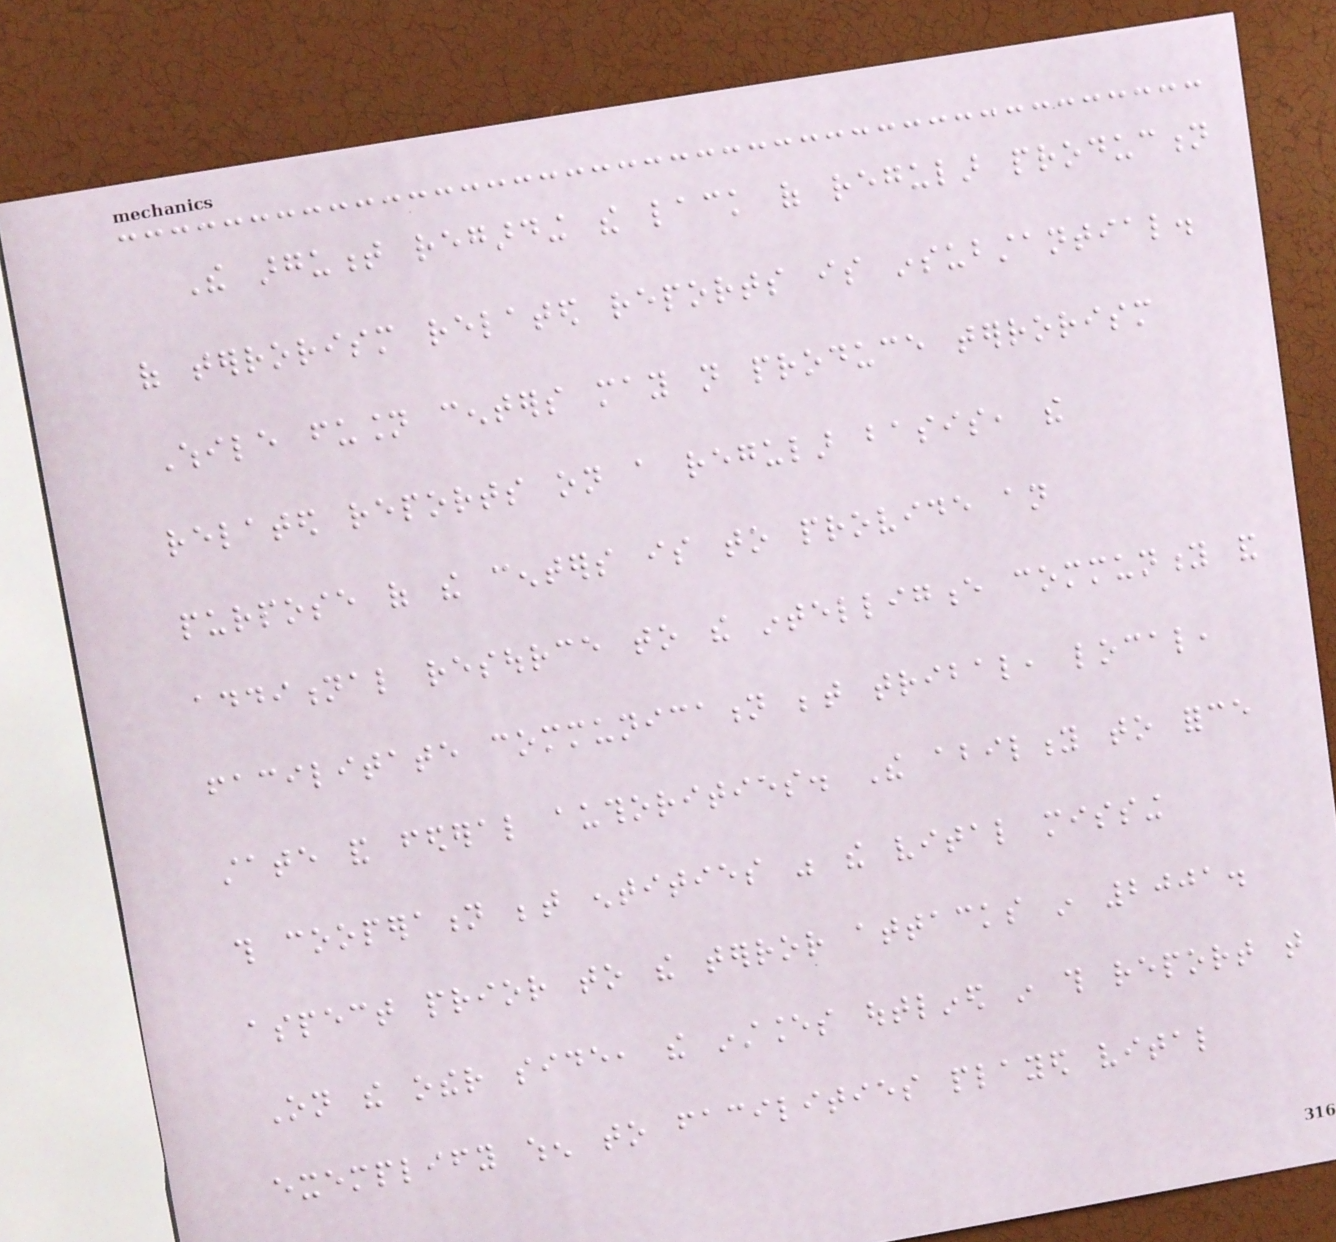The argument regarding the lack of regular production
of terrorism related reports is insubstantial.
While fusion centers may not produce terrorism
related reports on a regular basis, the
purpose of the centers is to provide an
additional resource to the intelligence community and
facilitate communication between tribal, local,
state and federal authorities. The ability to force
this cooperation between entities was the vital missing
aspect prior to the terror attacks in 2001.
On the other side, the instances outlined in this report that
exemplify when to facilities played vital
